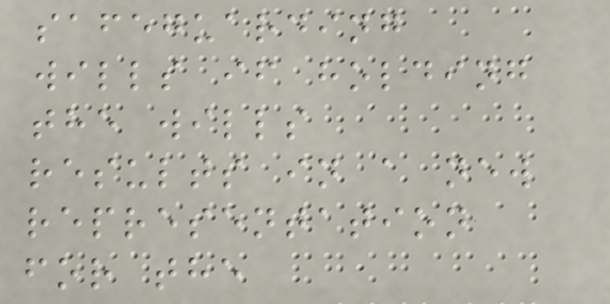safeguarding
wills if holding
the wills
results in a new
representation
for the
